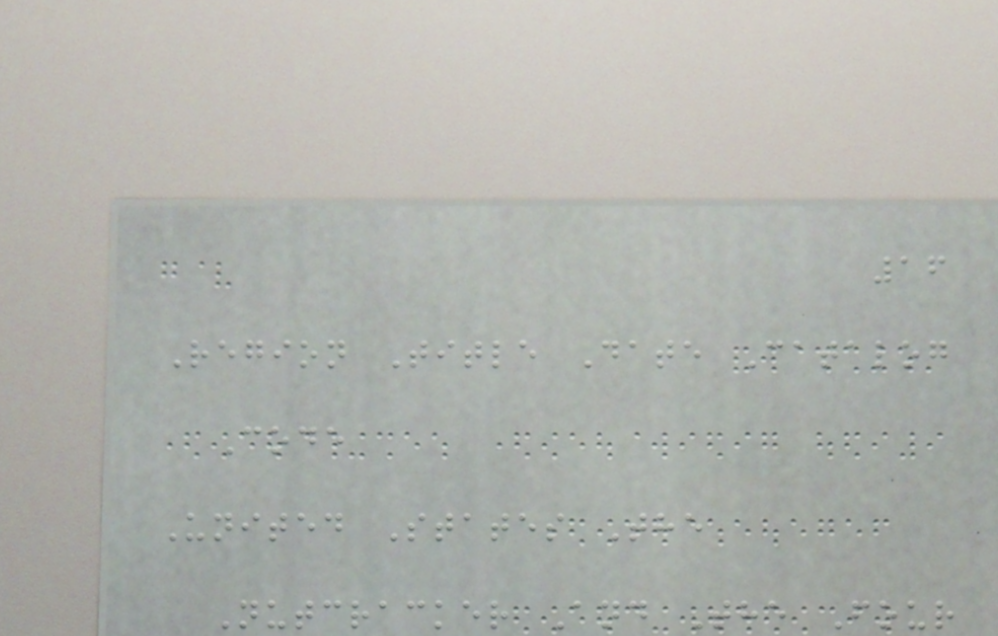16
Region Title Date Catalog
Code
United States The
Nutcracker And The Four
